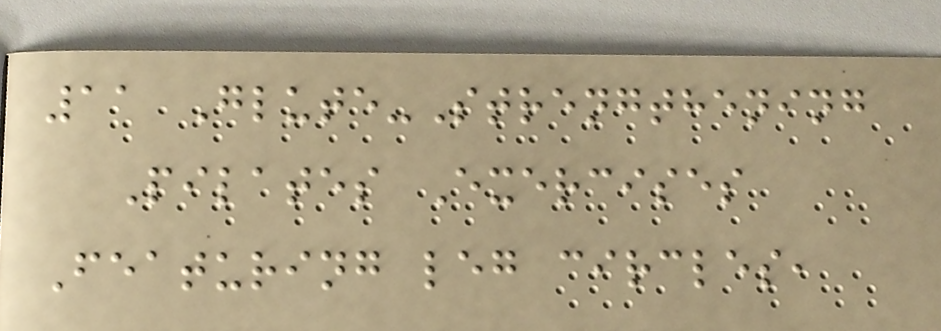11 Glute-Strengthening
Pilates Exercises
Featuring leg circles,
